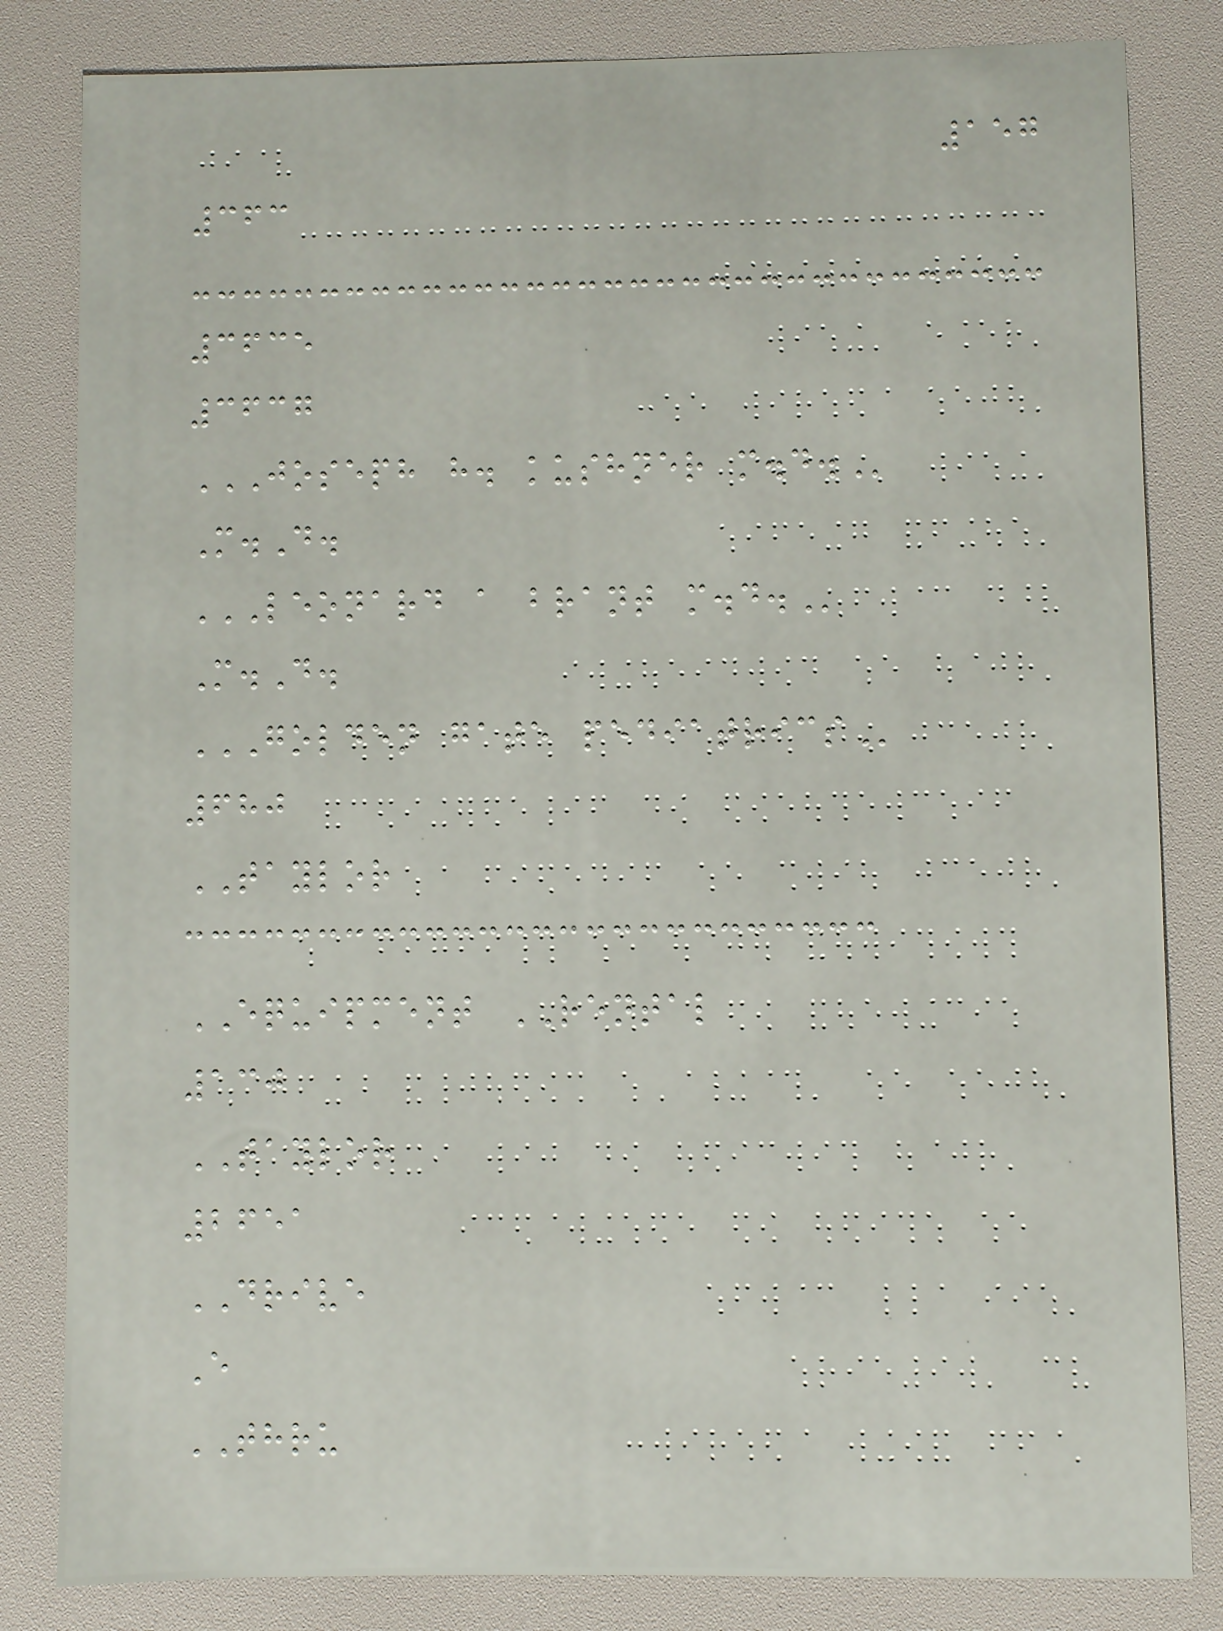157
363
3635
3637
JOSEPH H. KUSHNER M.D.
M.D.
LEONARD A BRANT M.D.
M.D.
GOLDEN GATE PEDIATRICS
680
TAYLOR
EQUIPMENT RENTAL
130
TAYLOR
2651
DRIVE
E
THRU
